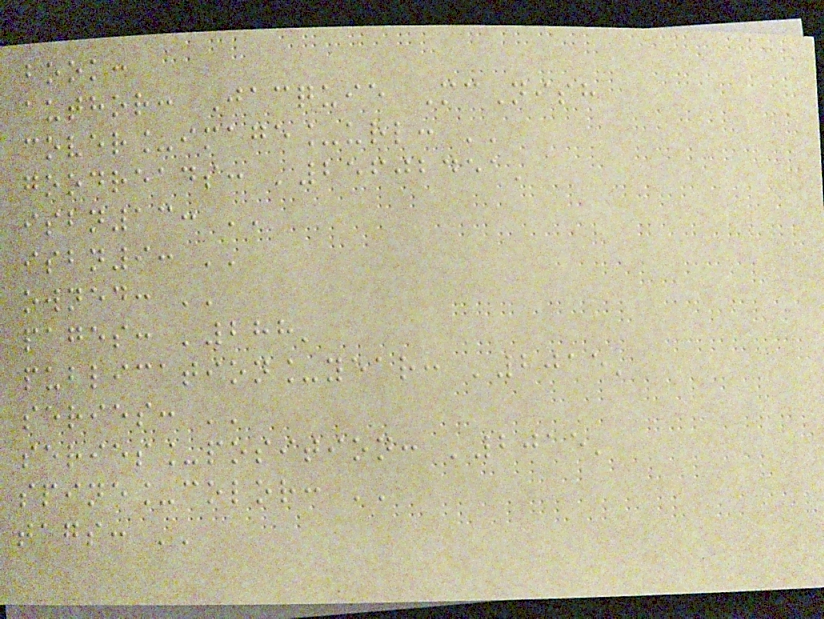book:
author: Jacquie McNish
cover_image_url: ''
goodreads: '25602451'
isbn13: ''
isbn9: ''
owned: ''
pages: '288'
publication_year: '2015'
series: ''
series_position: '2015'
spine_color: ''
tags: ''
